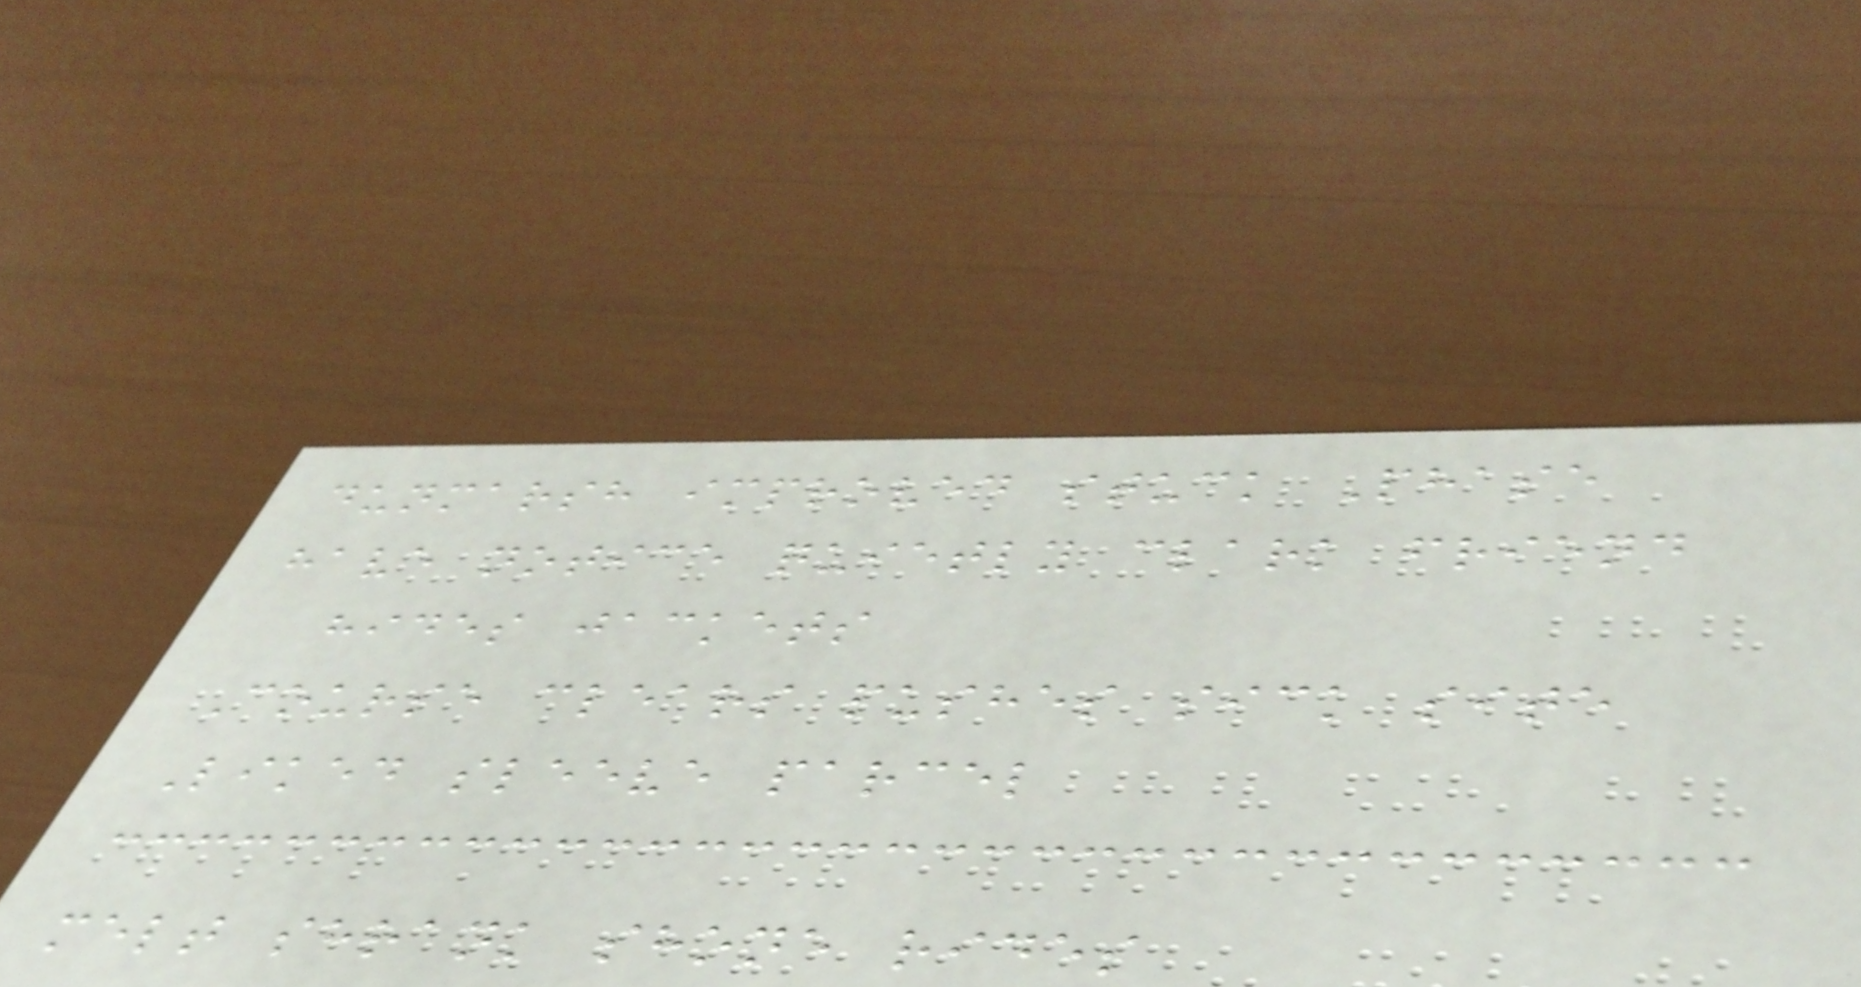dunmarsh improved stuck Phase
have notice quietly clark friend
hides jackets
Course clears pushes sick site
Liked sleeve parcel
melt shrank shone rides
